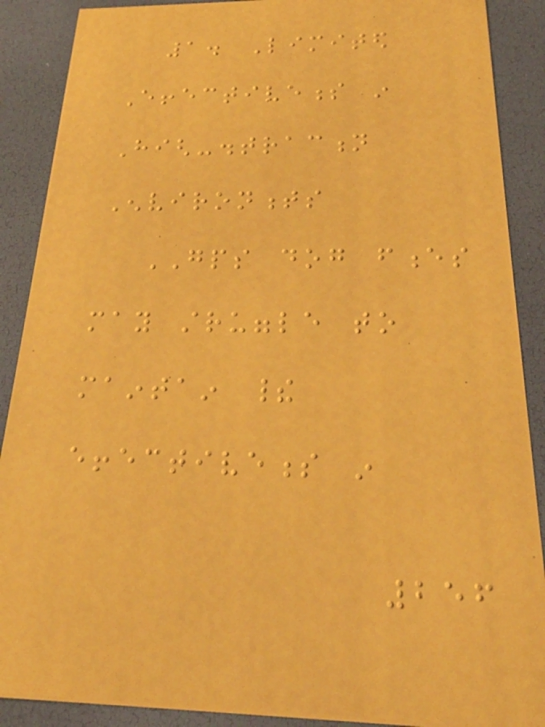1. Limited
Effectiveness in
High-distraction
Environments
GPS dog fences
may struggle to
maintain their
effectiveness in
256
